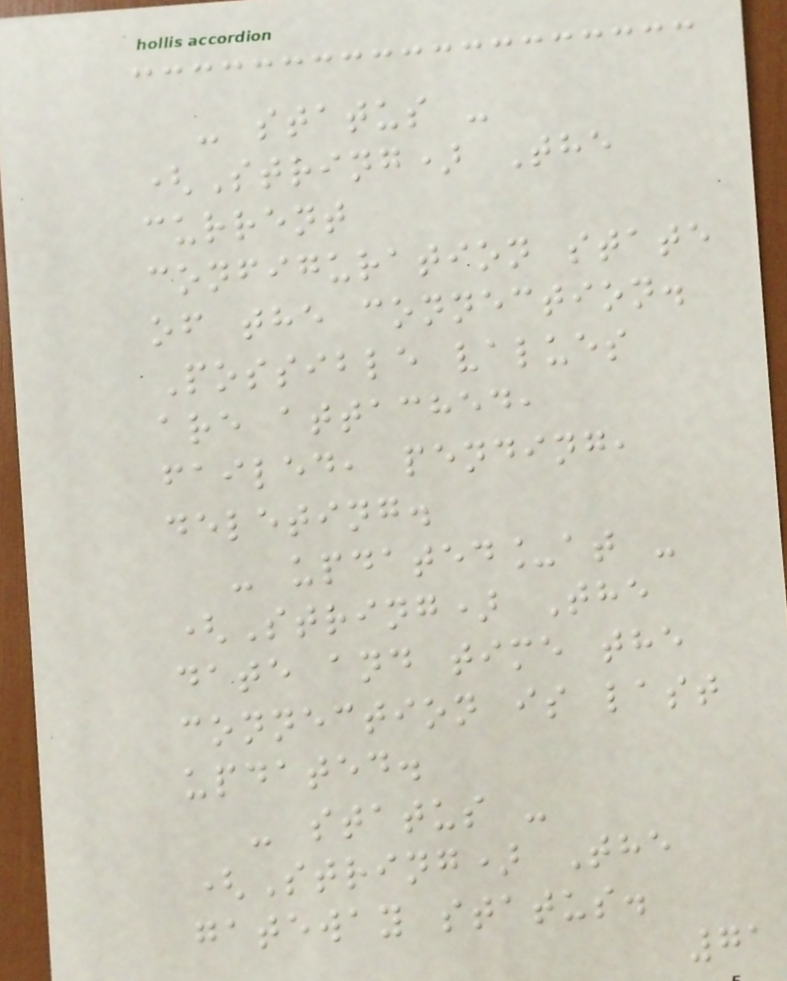- status -
(String) The
current
configuration state
of the connection.
Possible values
are attached,
failed, pending,
deleting.
- updated_at -
(String) The
date and time the
connection is last
updated.
- status -
(String) The
gateway status.
71
